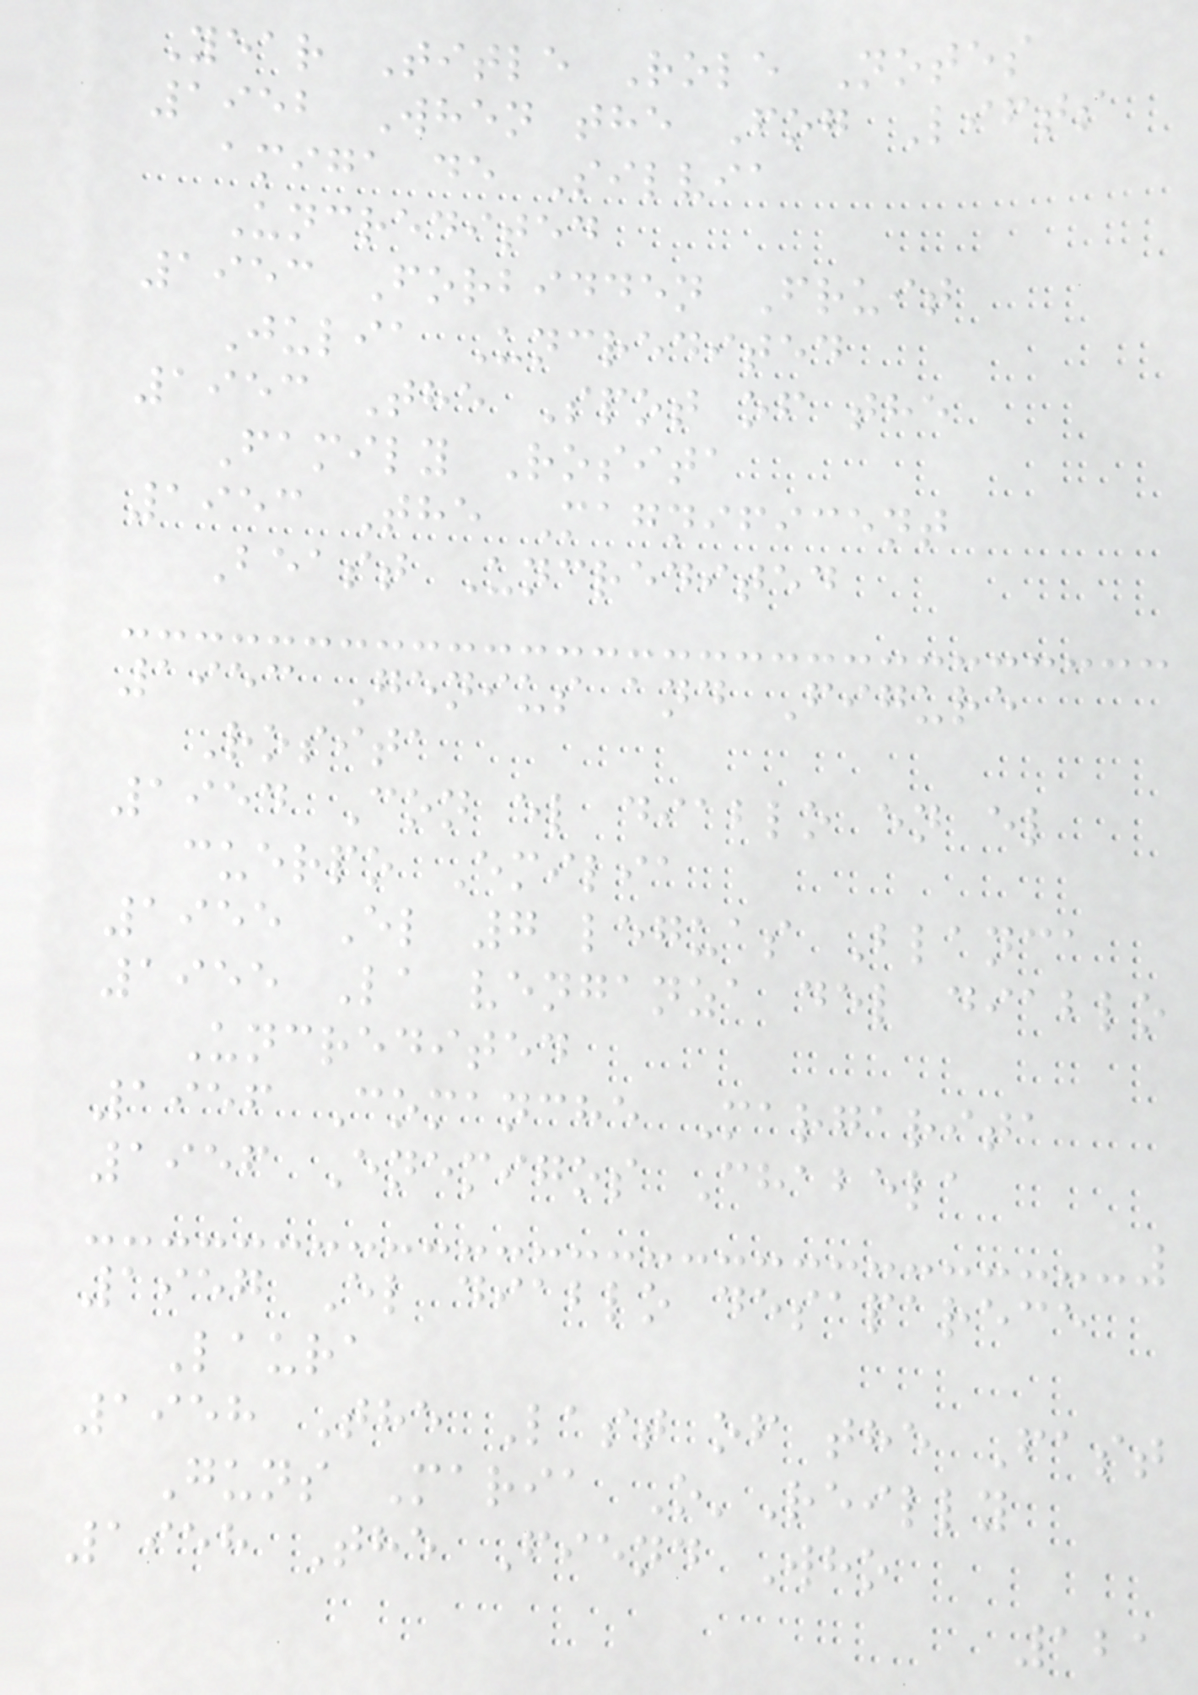Year Title Role Notes
1952 When the Fog Lifts
amiga de Silvia
Uncredited
1953 Forbidden Fruit
Julia Uncredited
1953 The Spot of the
Family Rosita
1953 The Magnificent
Beast Uncredited
1953 Genius and Figure
Rosita
1954 Con el diablo en el
cuerpo Emilia
1955 El 7 leguas Blanca
1955 La venganza del diablo
Uncredited
1956 Comanche Margarita
1956 Enemigos Chabela
1957 El diablo desaparece
Laura
1958 The Last of the Fast
Guns Maria O'Reilly
1958 The Fiend Who
121
